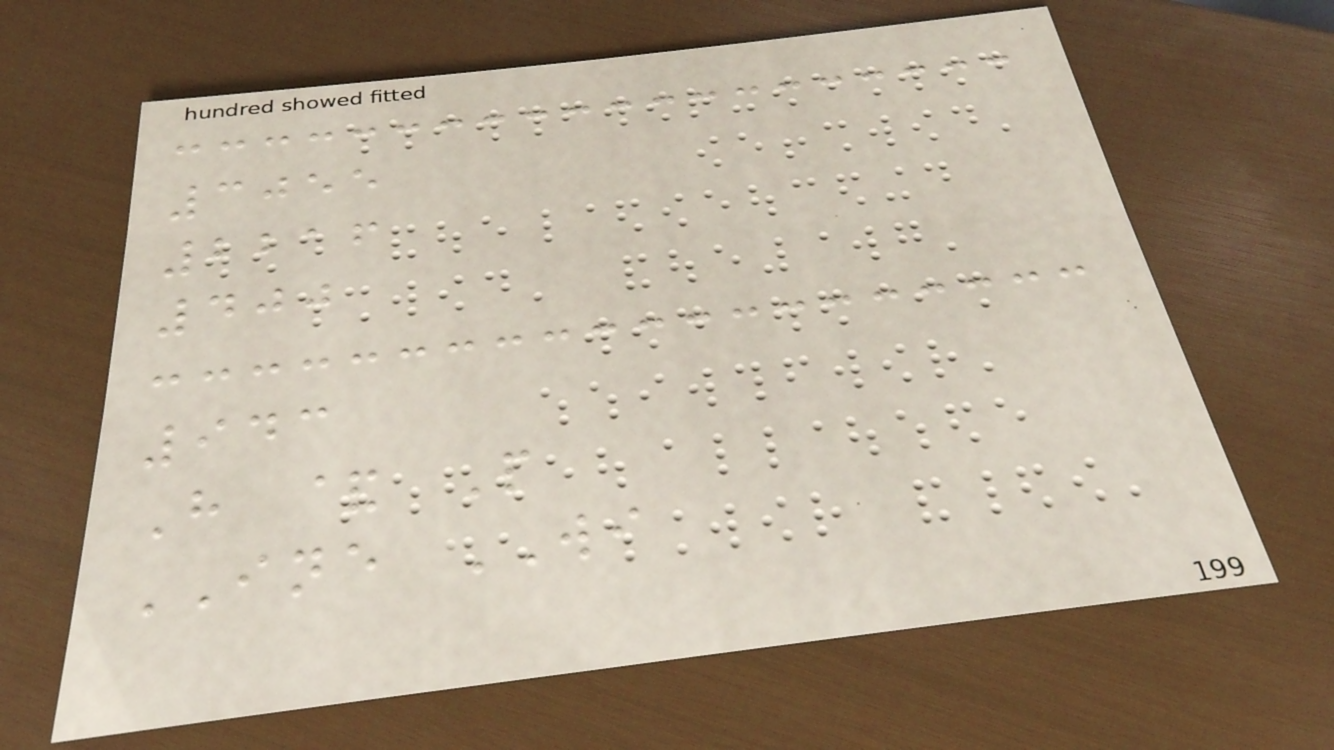3055
2216
400
943
H & P
INE WI
